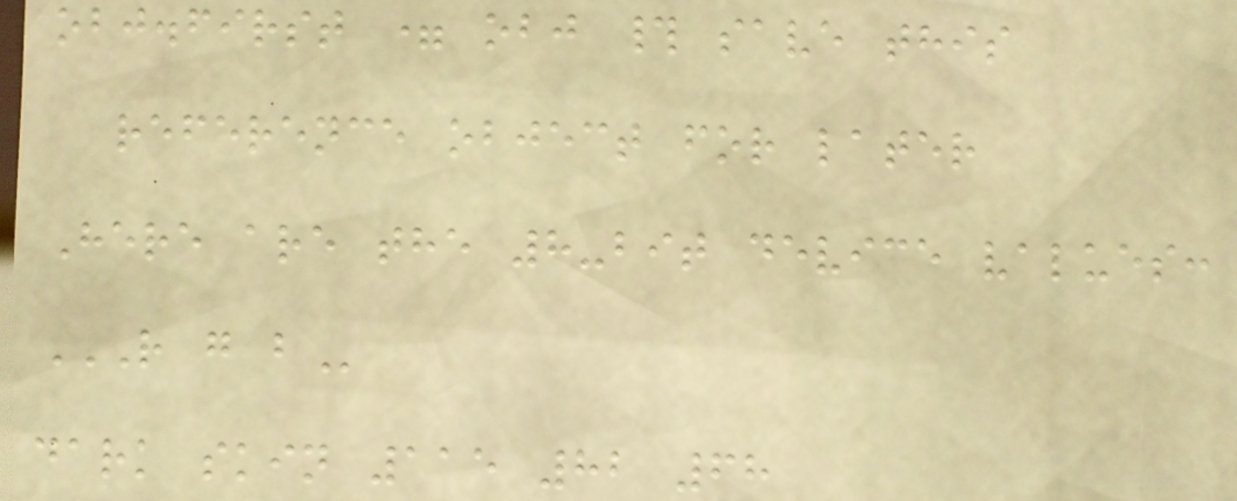obj.first = obj # save this
reference object for later
Here are the 8-bit device values:
R G B
dark skin 115 82 68
